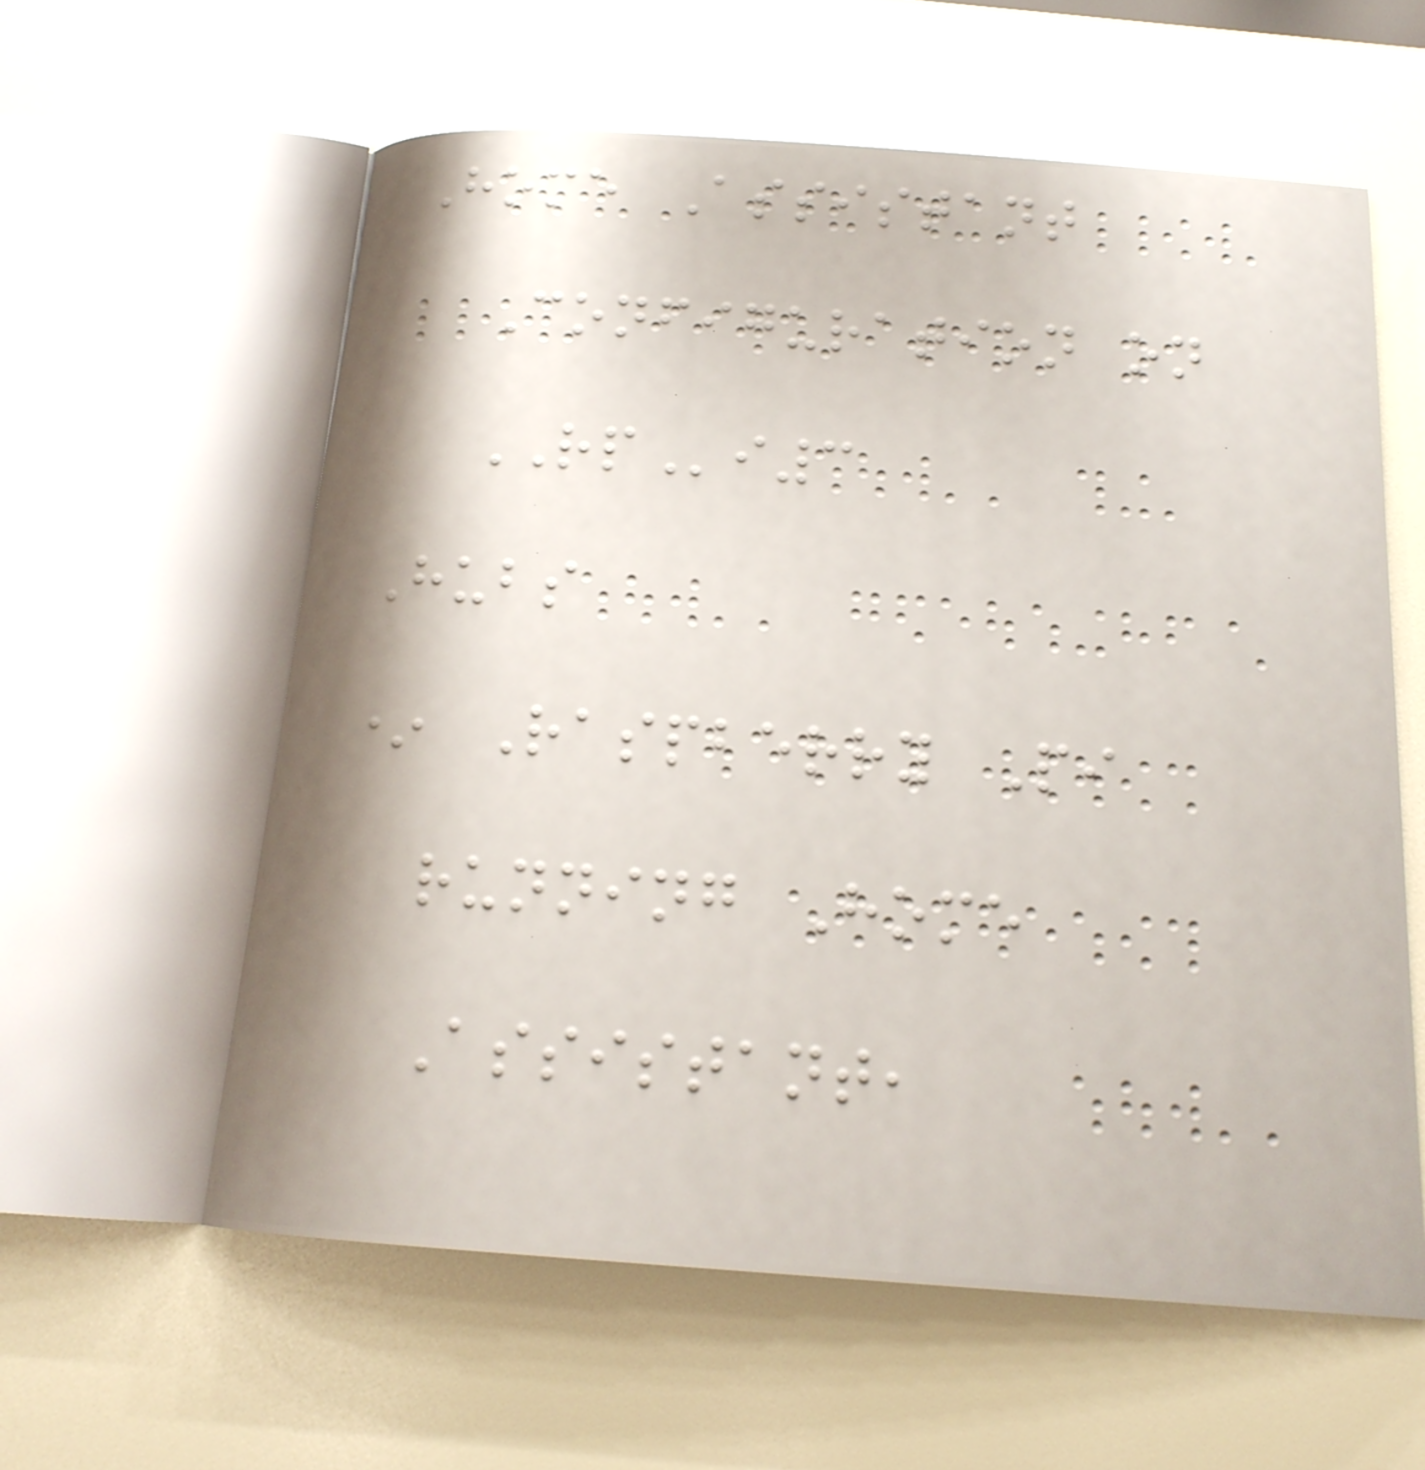Home Assistant
Configuration on
RPi3
Hubs
* Raspberry Pi
running Home
Assistant,
